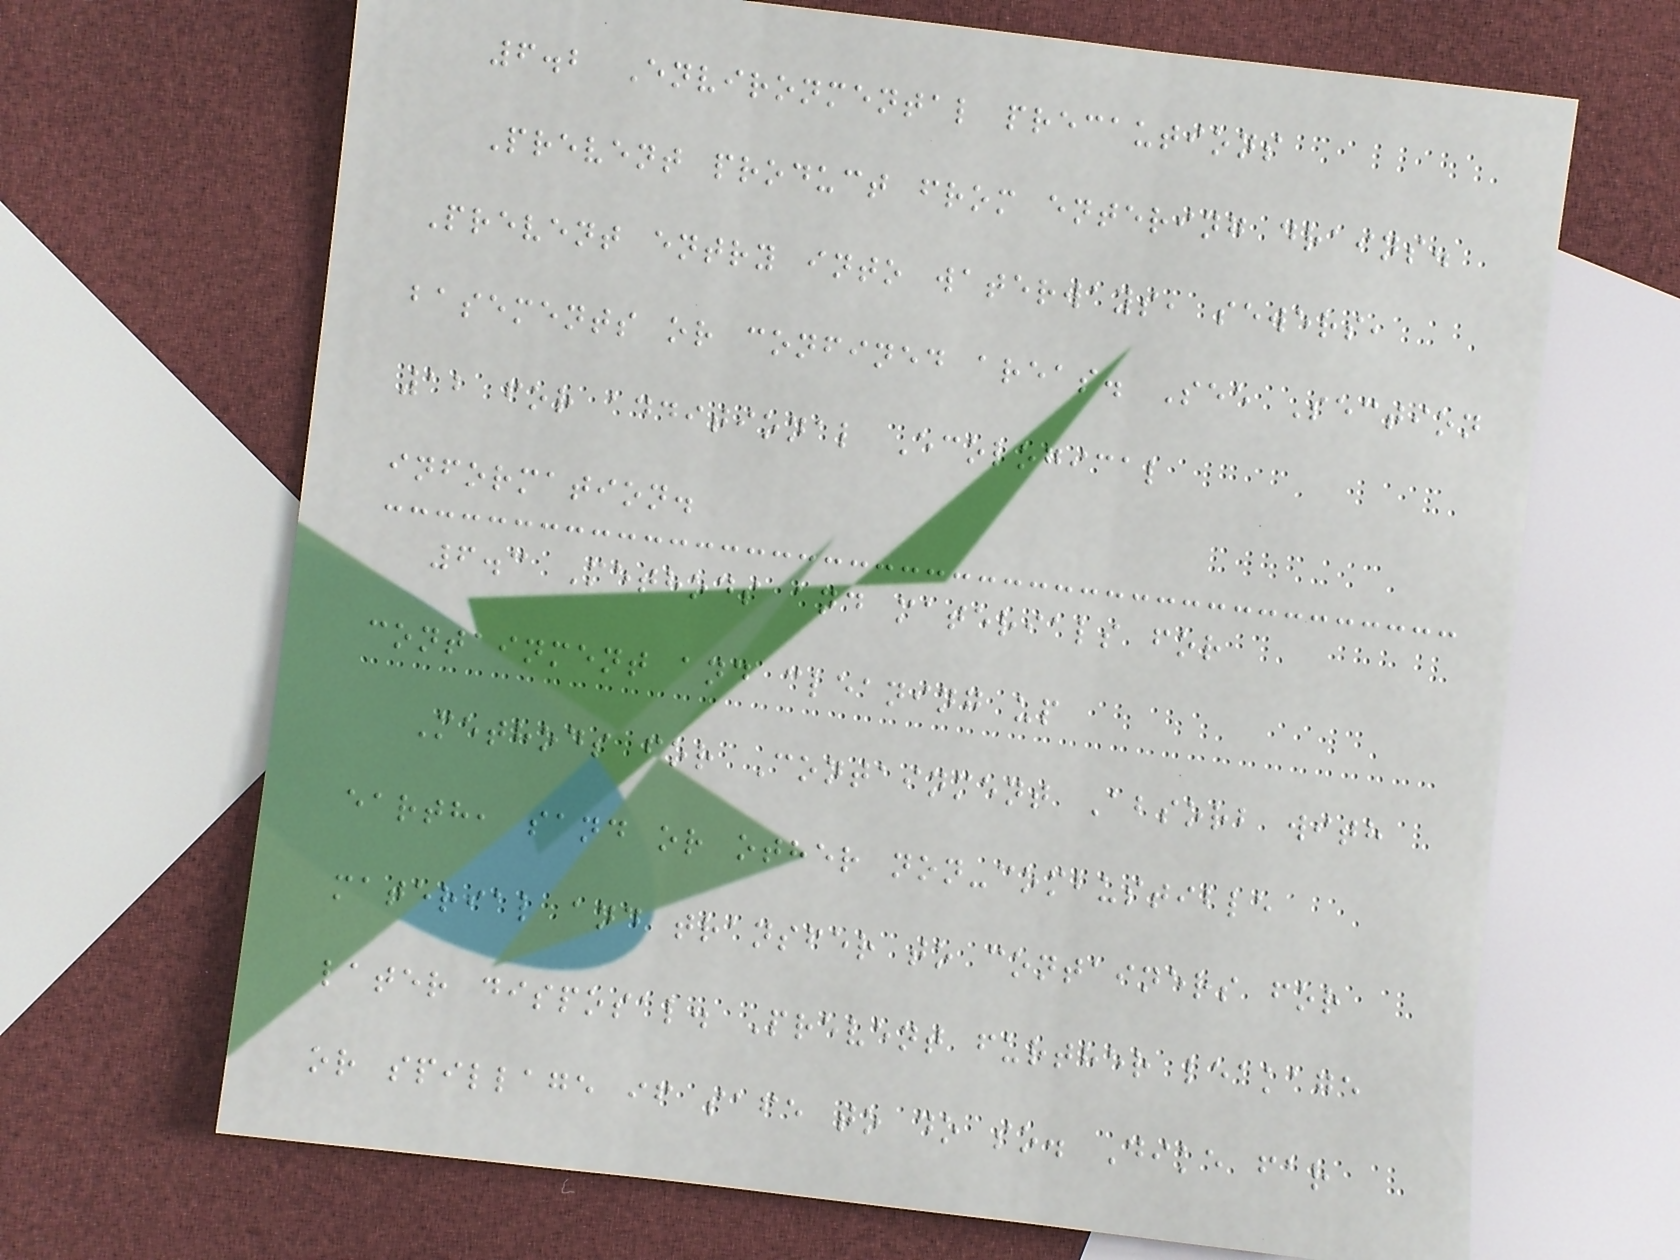6.2 Environmental precautions
Prevent product from entering drains.
Prevent entry into waterways, sewers,
basements or confined areas. See Section
12 for additional Ecological
information.
6.3 Methods and materials for
containment and cleaning up
Methods for Containment Absorb with
earth, sand or other non-combustible
material and transfer to containers for
later disposal. Prevent further leakage
or spillage if safe to do so. Dike far
